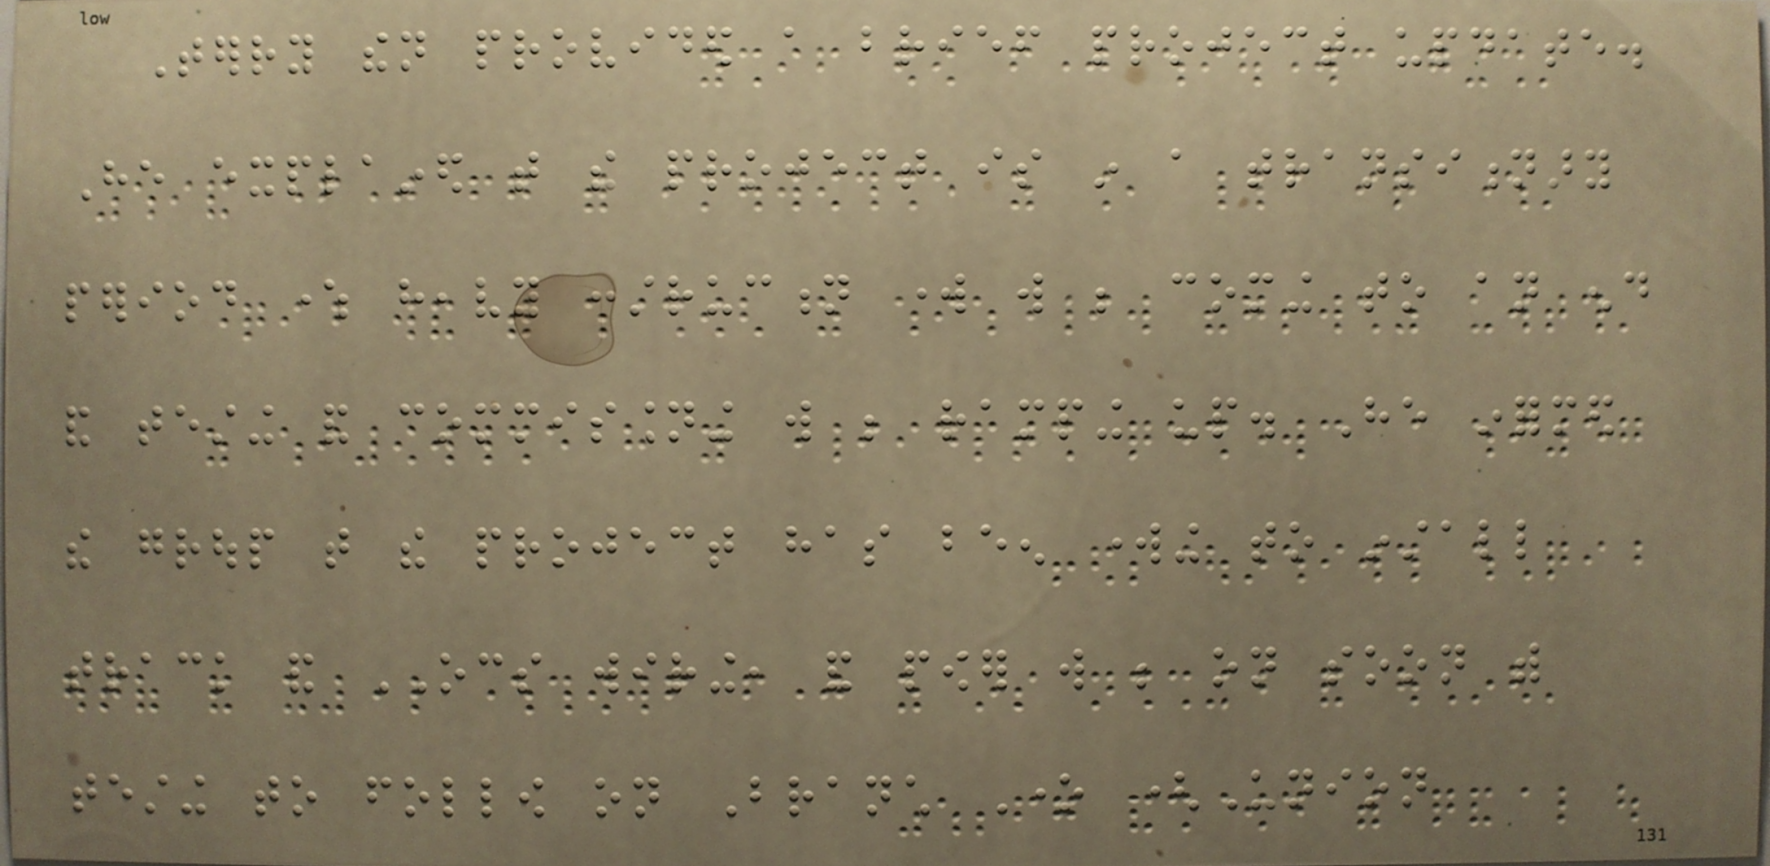Terry then provided a brief project update.
He explained that the project is in a transitionary
period where heavy construction work will be coming to an end
and testing and commissioning will be ramping up. He informed
the group that the project has been working to install
track and OCS wiring, and power will be on soon with
testing to follow on Branch One (Union
